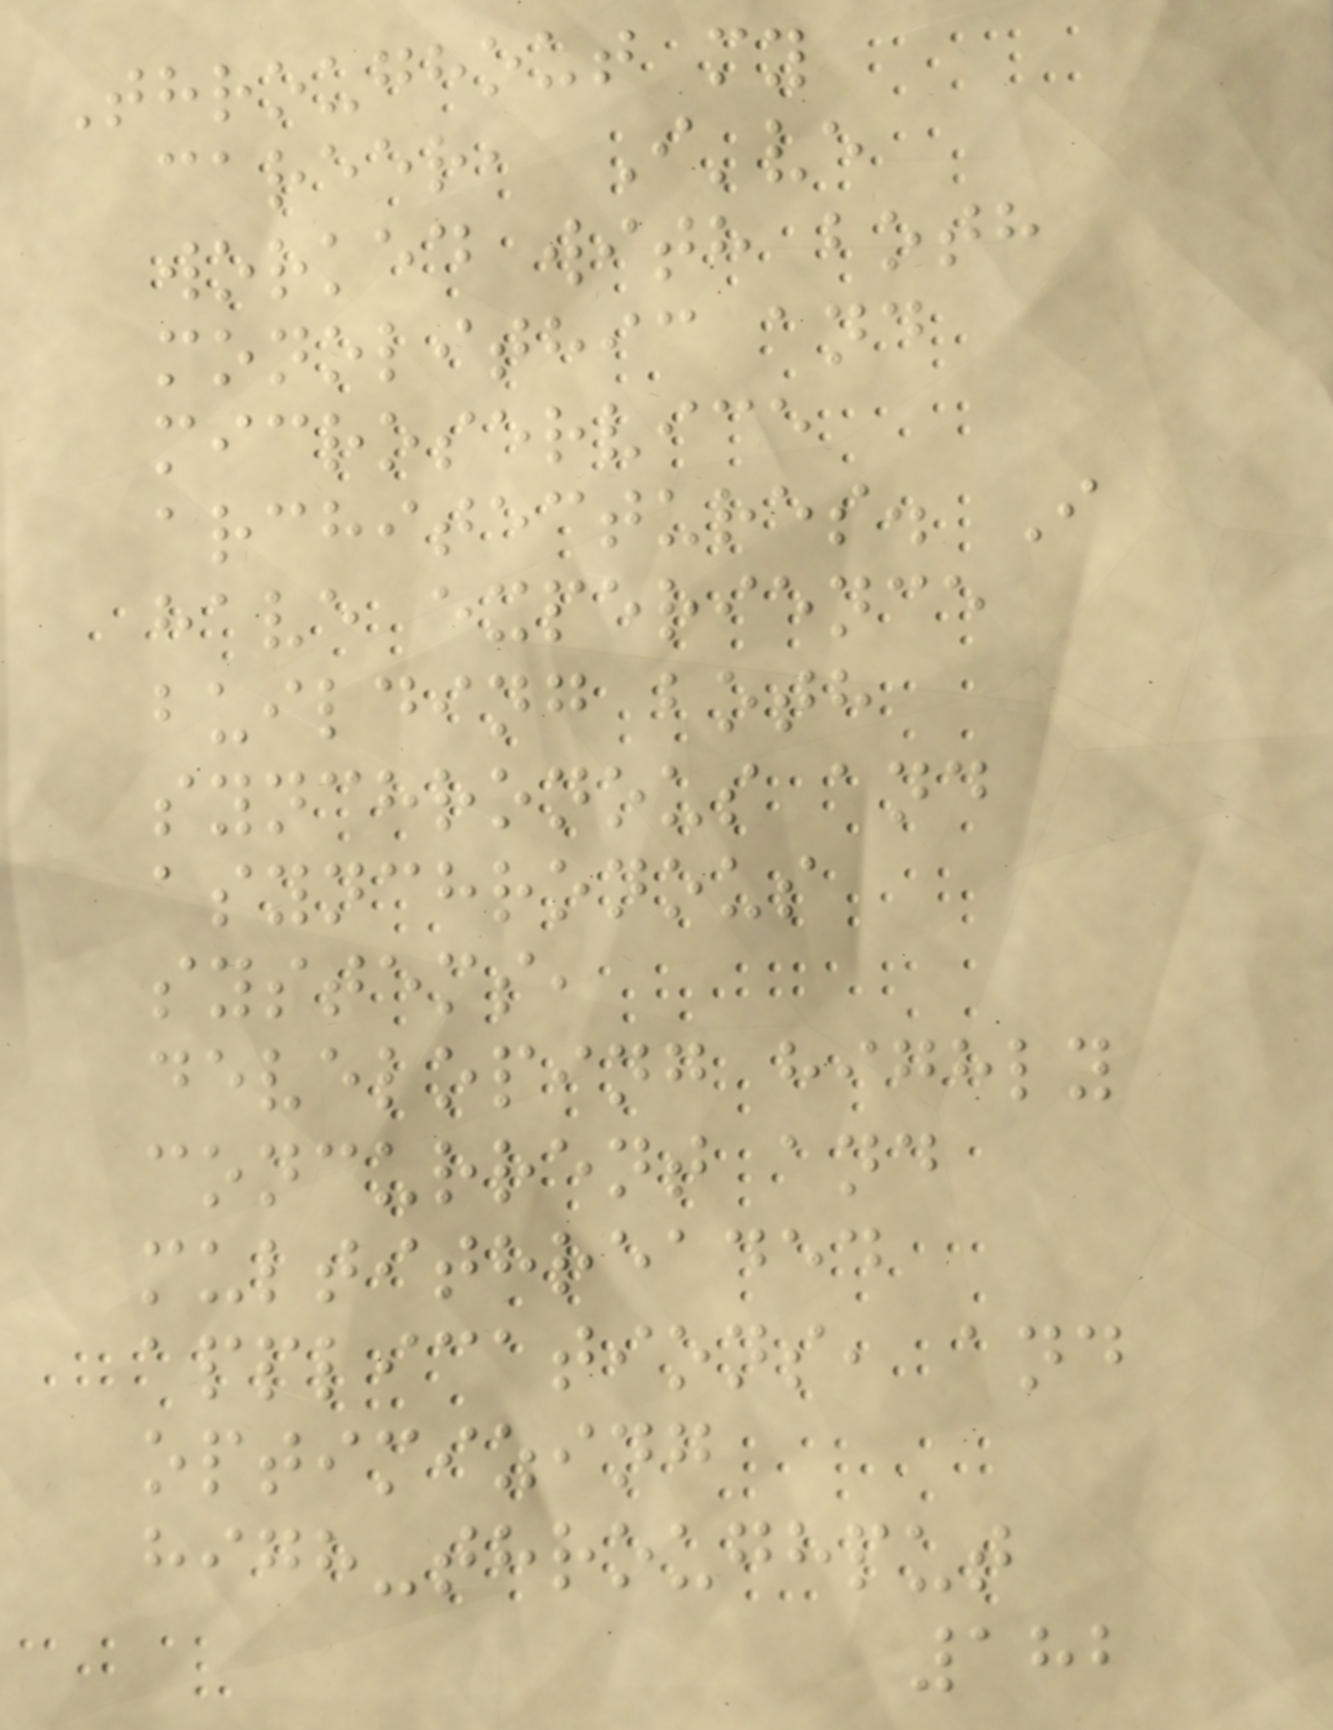Throughout my
career, I've
worked with both
monolithic and
microservice
architectures. I
have experience
building both
synchronous and
asynchronous
systems,
developing highly
concurrent and
multithreaded
applications, and
optimizing
high-throughput
182
